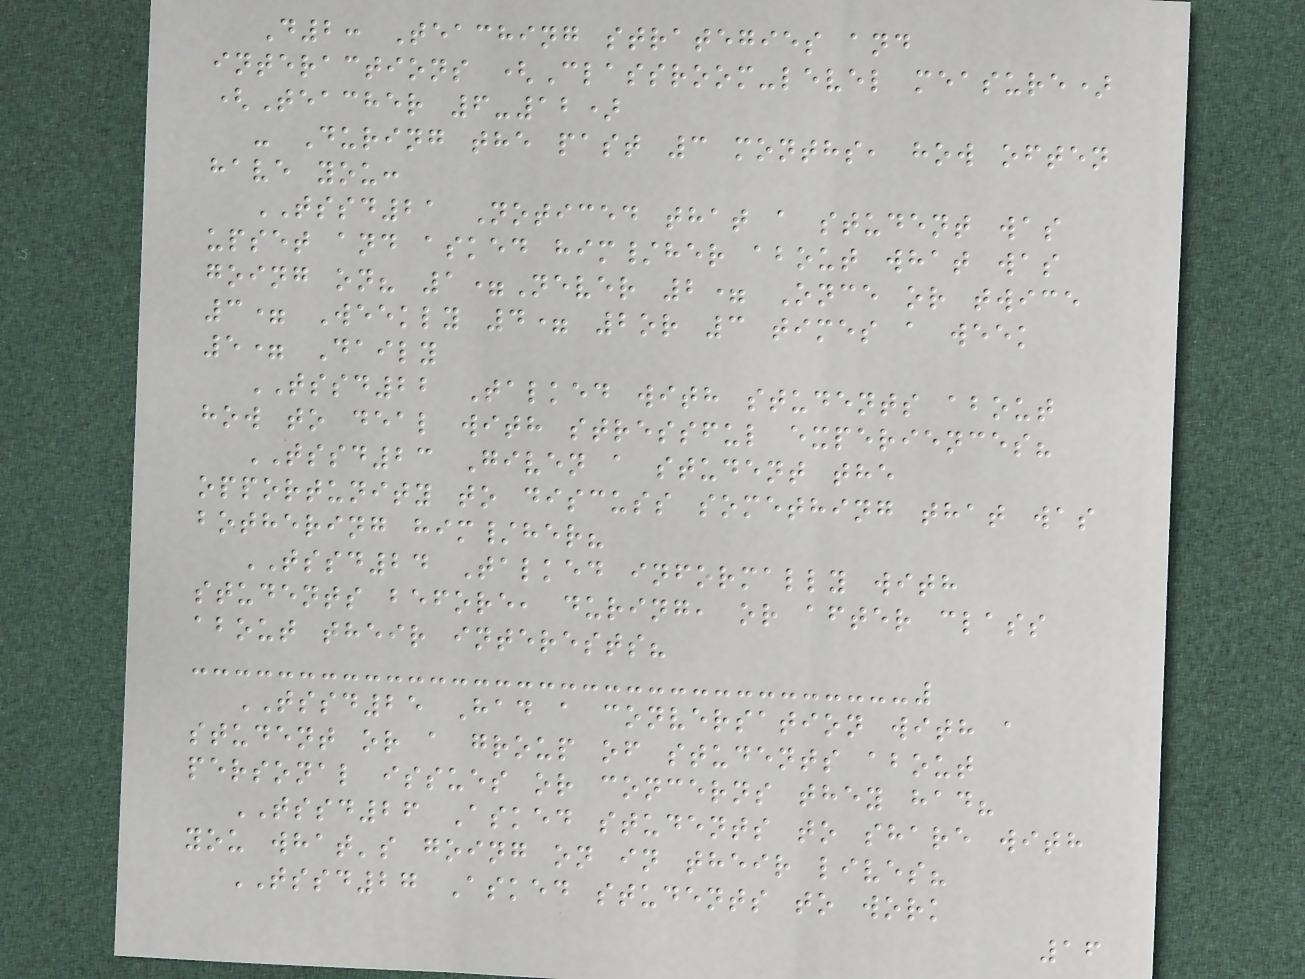D2: Teaching strategies and
interactions (Classroom-level measure)
(Teacher 6-12)
- During the past 3 months, how often
have you:
TSSD21 Noticed that a student was
upset and asked him/her about what was
going on? 1=Never 2= Once or twice
3= Weekly 4= 2or 3 times a week
5= Daily
TSSD22 Talked with students about
how to deal with stressful experiences?
TSSD23 Given a student the
opportunity to discuss something that was
bothering him/her?
TSSD24 Talked informally with
students before, during, or after class
about their interests?
TSSD25 Had a conversation with a
student or a group of students about
personal issues or concerns they had?
TSSD26 Asked students to share with
you what's going on in their lives?
TSSD27 Asked students to work
16
